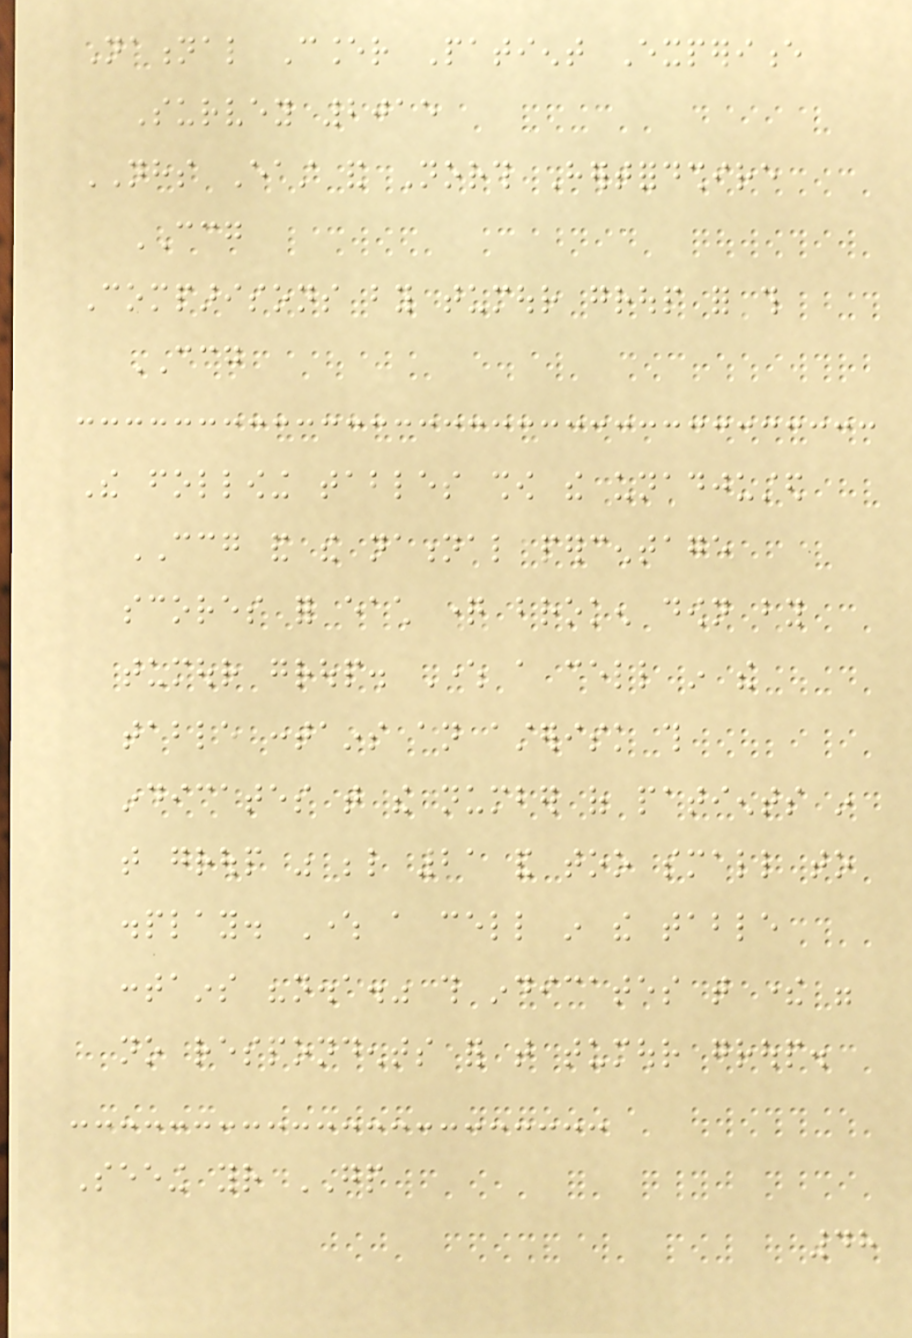National Cancer Patient Experience
Survey 2015
NHS East and North Hertfordshire
CCG
Comparisons by tumour group for this
CCG
The following tables show the unadjusted
CCG and the national percentage
scores for each question broken down by
tumour group. Where a cell in the
table contains an asterisk this
indicates that the number of patients in
that group was below 21 and too small to
display. Where a cell in the table
contains "n.a." this indicates that there were
no respondents for that tumour group.
Seeing your GP
48
